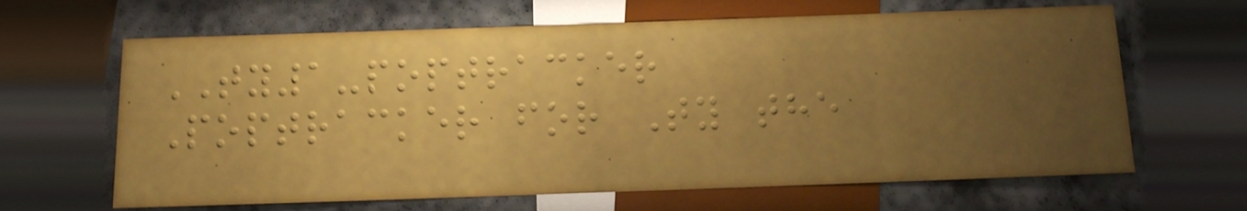TY1-poptracker
Poptracker for Ty the
